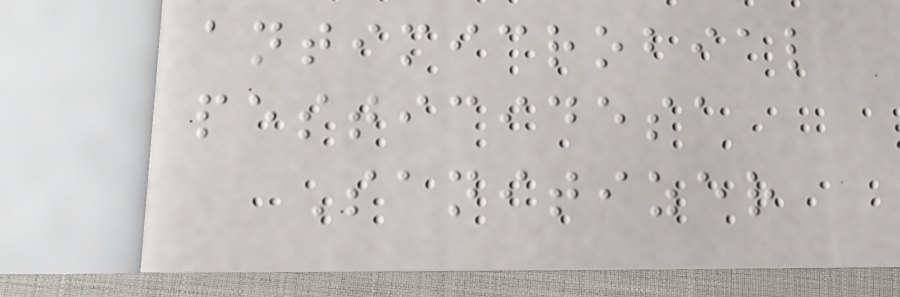antimicrobial
pesticidesa
Sanitizer
